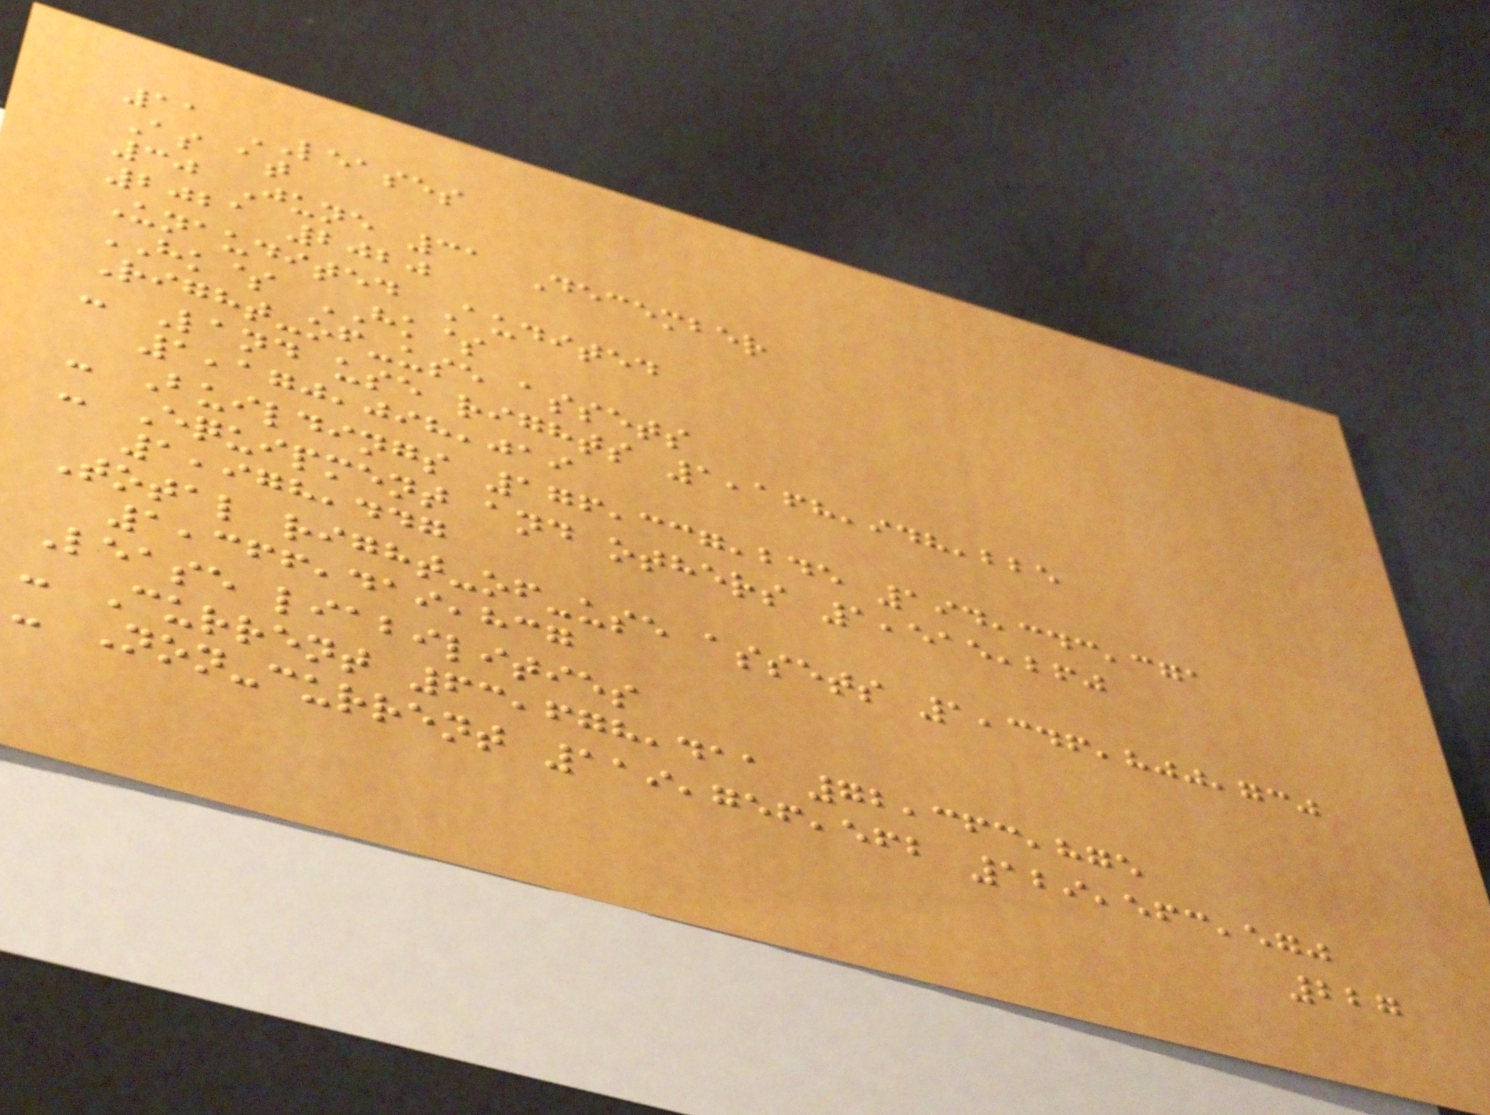11 LEASES
As at
30 June 31 December
2021 2020
Unaudited Audited
HK$ HK$
Right-of-use assets
- Land use rights 1,168,948,225
1,170,098,019
- Buildings 176,337,245 194,343,371
- Equipment and others 1,515,260
1,978,447
Total right-of-use assets 1,346,800,730
1,366,419,837
Lease liabilities
- Current 63,678,411 72,363,875
- Non-current 119,756,562 129,563,570
227
